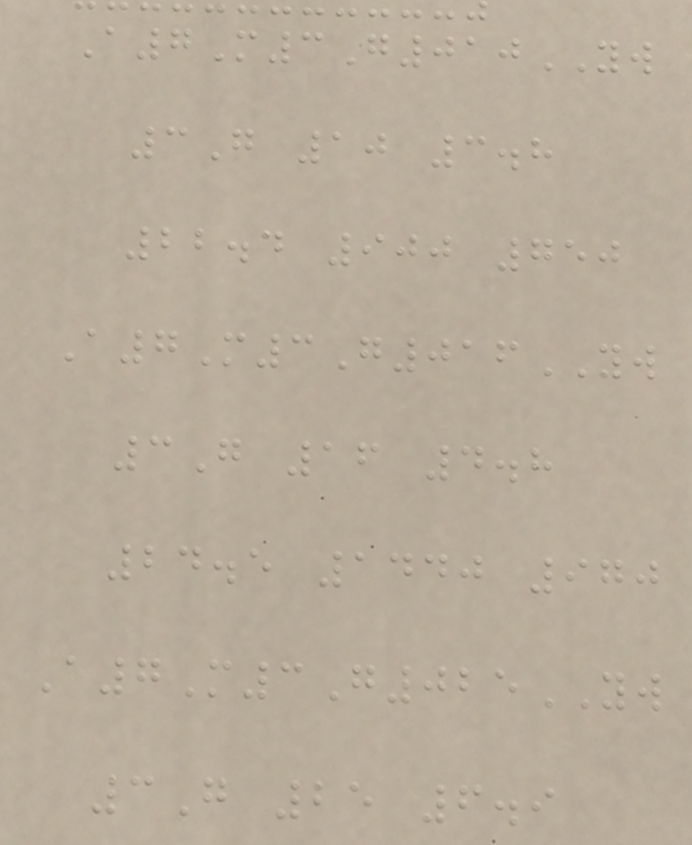A7M3G010YW
3G 10 3.8
22.4 900 750
A7M3G016YW
3G 16 4.8
24.5 1440 970
A7M3G025YW
3G 25 6.9
